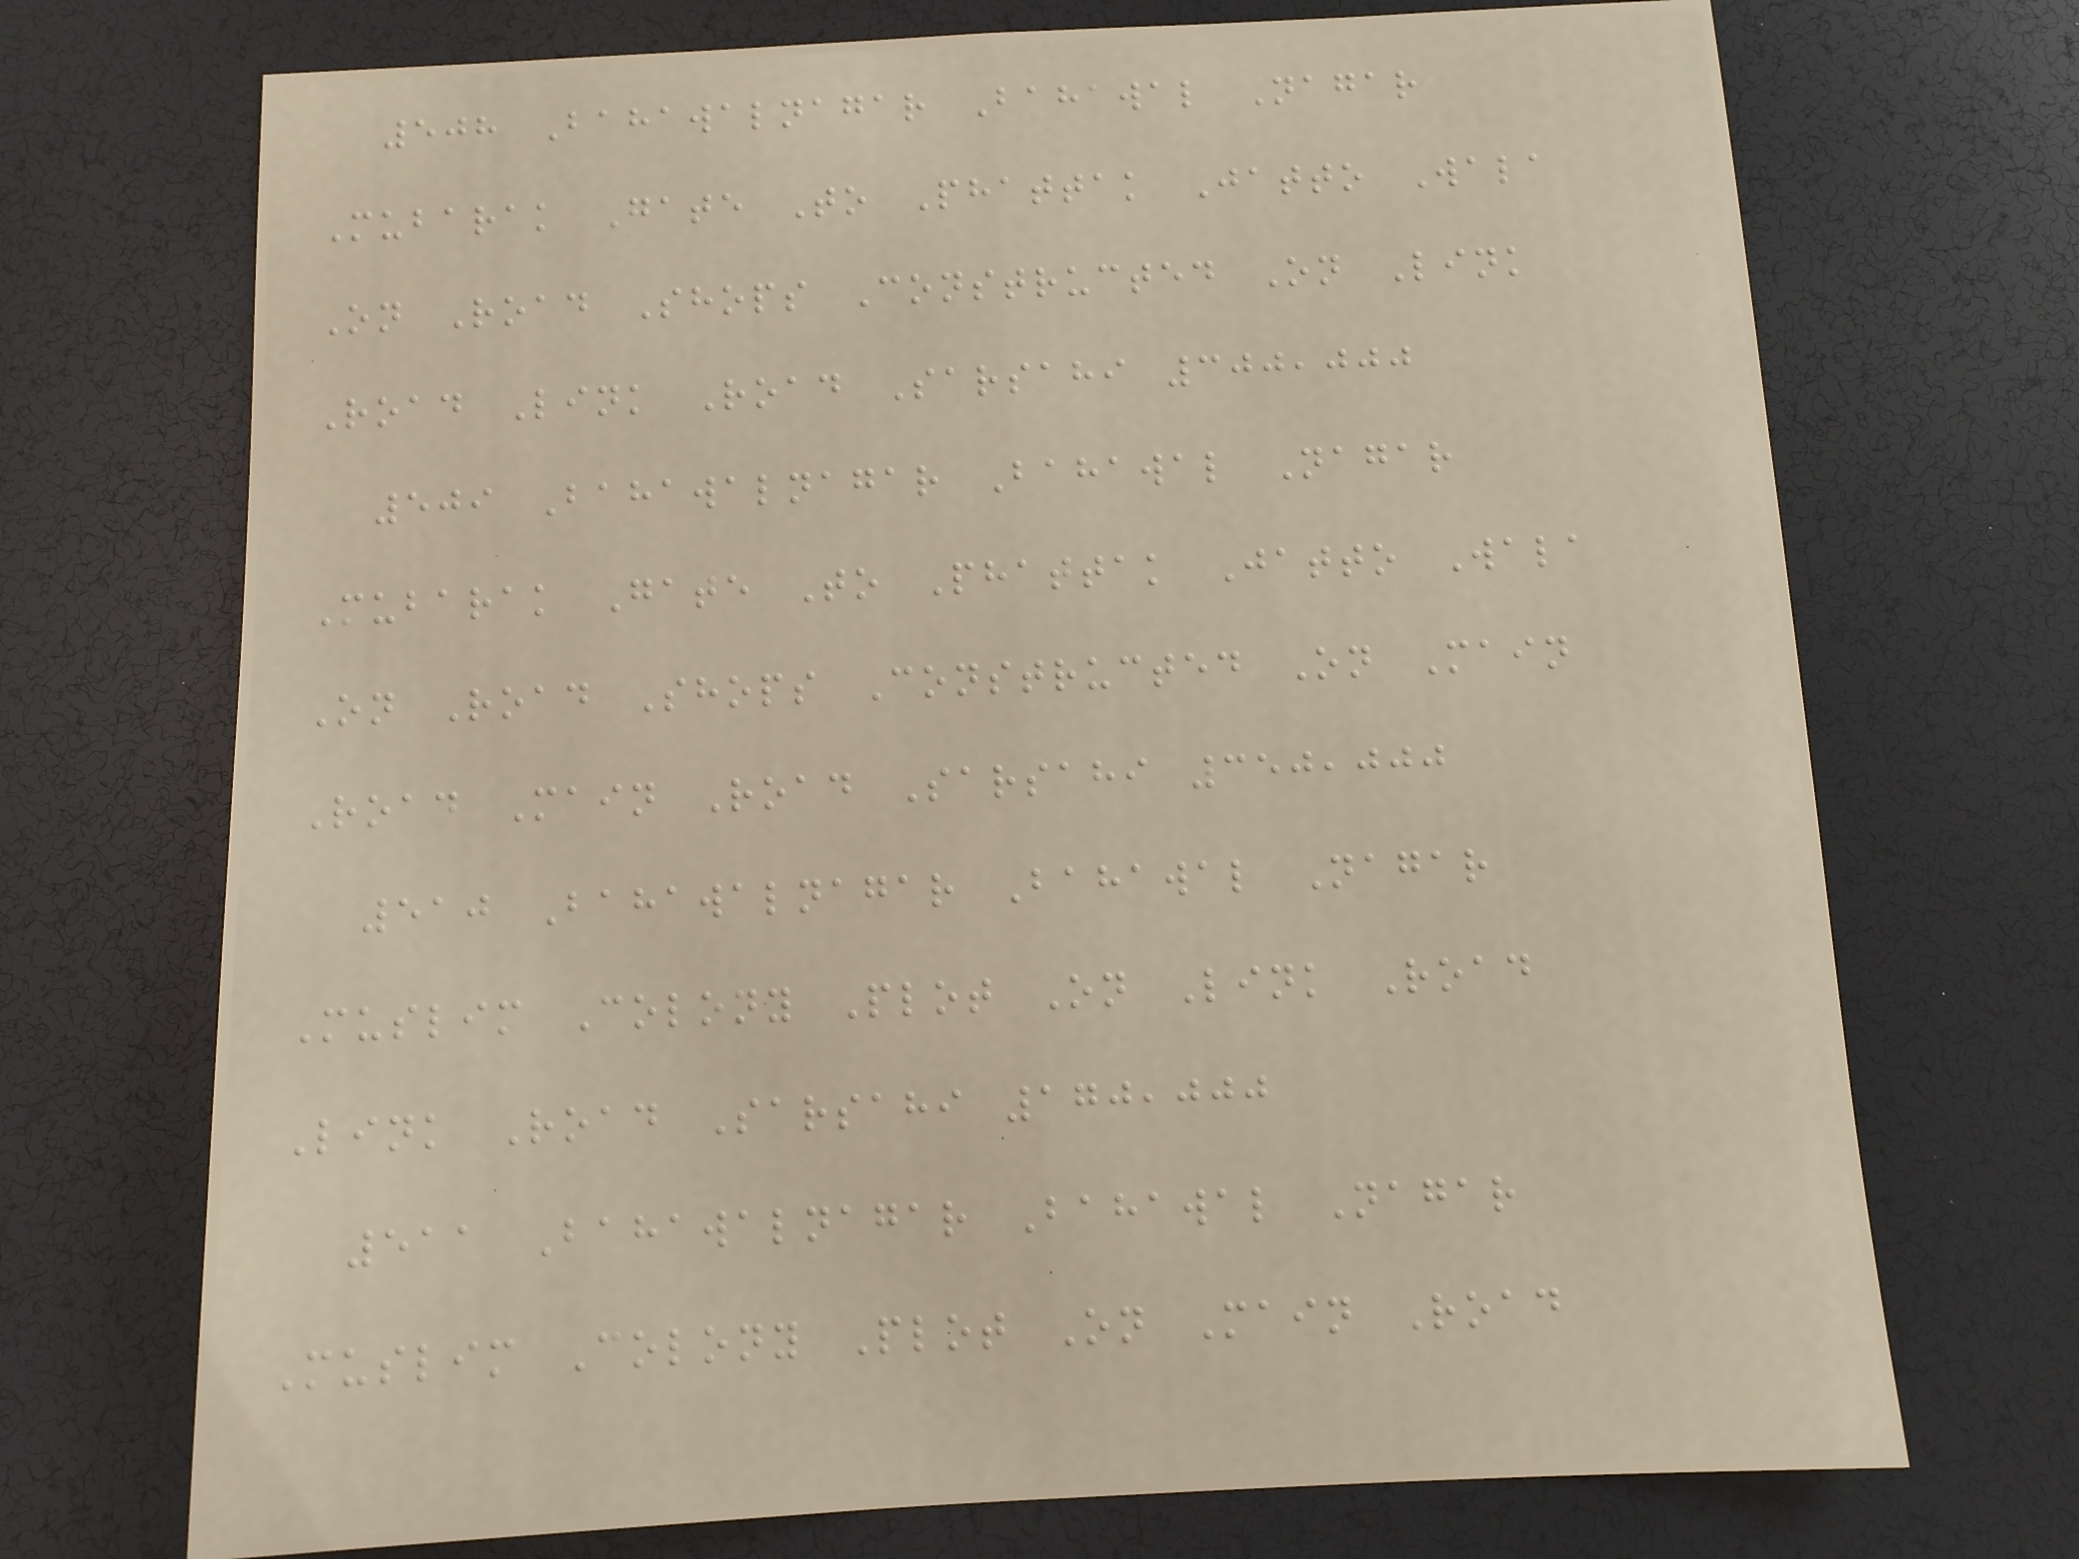508 Bahawalnagar Bahawal Nagar
Mubarak Gate To Phattak Jatto Wala
On Road Shops Constructed On Link
Road Link Road Sarsahi 300,000
509 Bahawalnagar Bahawal Nagar
Mubarak Gate To Phattak Jatto Wala
On Road Shops Constructed On Main
Road Main Road Sarsahi 350,000
510 Bahawalnagar Bahawal Nagar
Muslim Colony Plot On Link Road
Link Road Sarsahi 170,000
511 Bahawalnagar Bahawal Nagar
Muslim Colony Plot On Main Road
